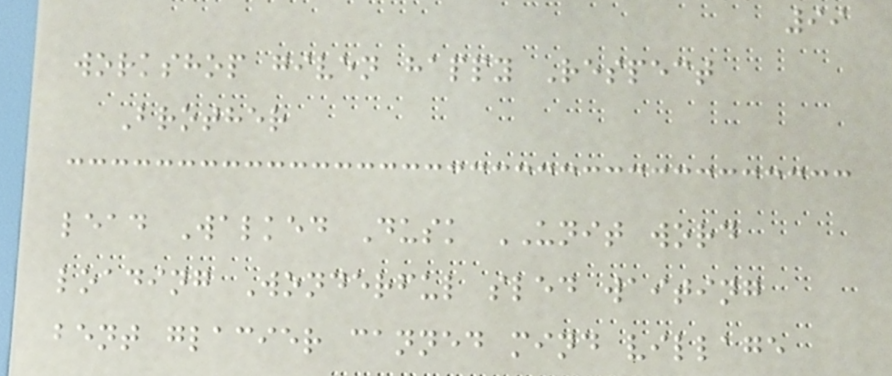99
workshop given happy Respect
Brother
lead Walked Dusk UNIT word
loading Wonderful sled waiting
bent glacier canned mind village
